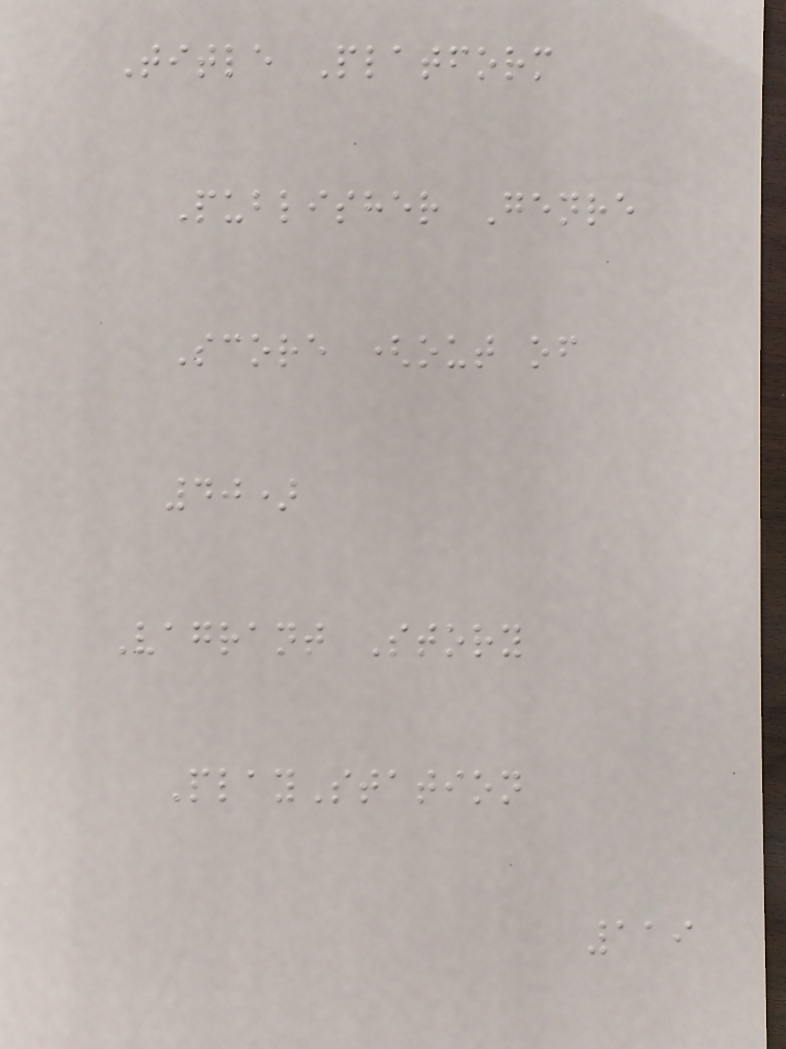Title Platform
Publisher Genre
Score (out of
40)
Vagrant Story
PlayStation
119
